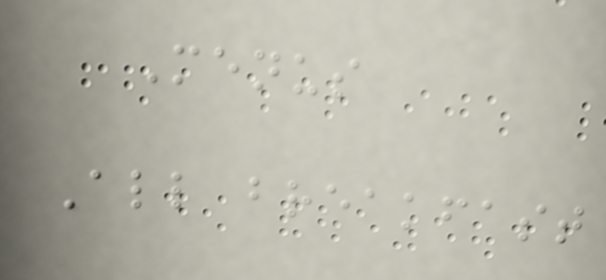Menus
All breakfast
